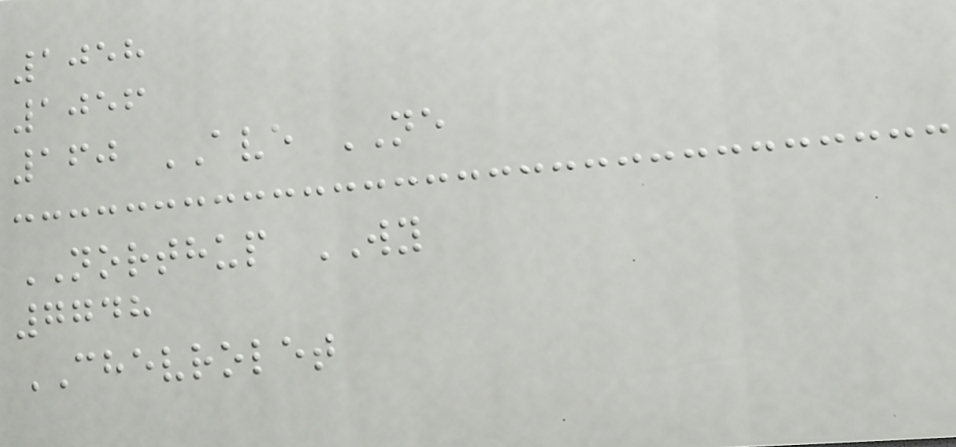1058
1056
160 AVE NE
NORTHUP WY
7748
CHEVROLET
